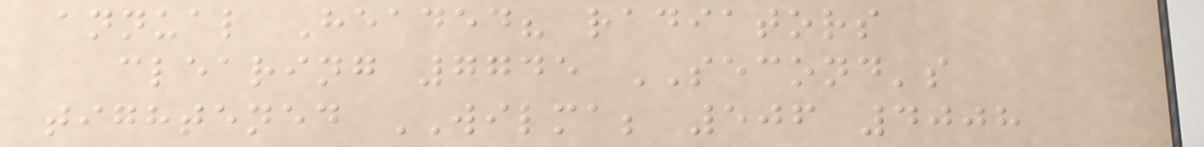annual Headed? radiators
clearing 7745 SECOND's
tightened WILMA; 506 4008
